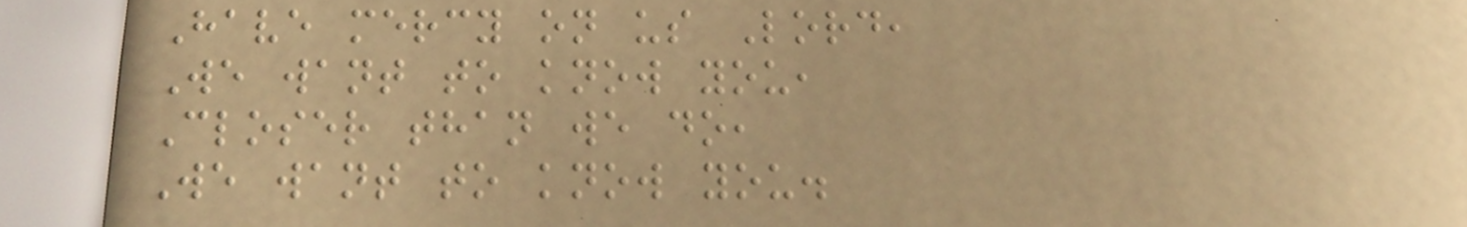Have mercy on us Lord,
We want to know you,
Closer than we do,
We want to know you.
